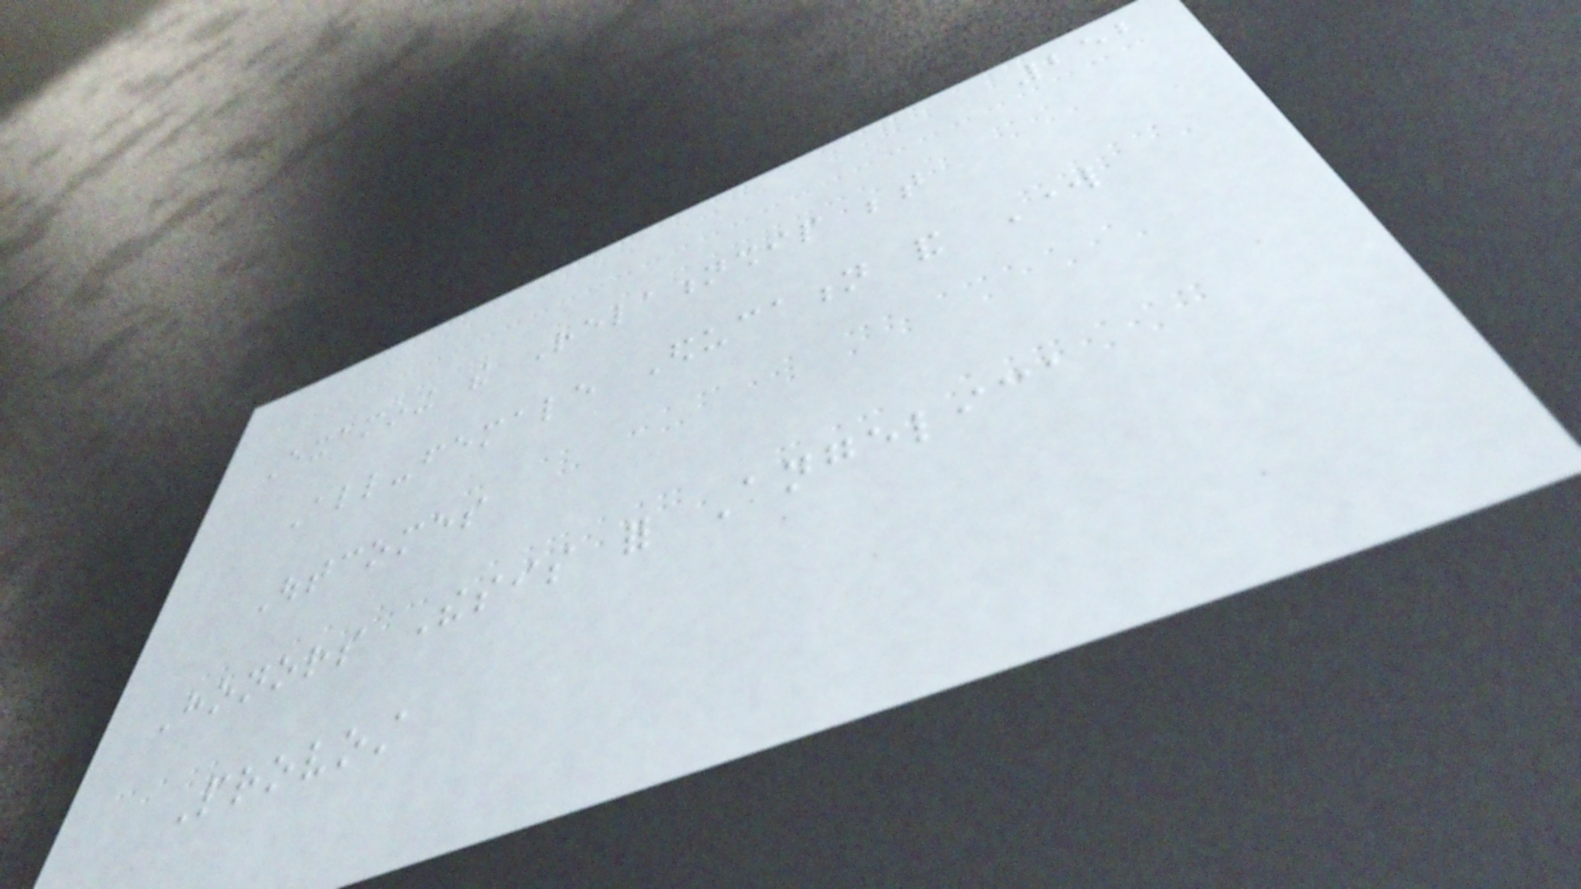252
Examining the Relationship between
All-female Education and Work
Outcomes
Honors Thesis for Angelica
Provost
